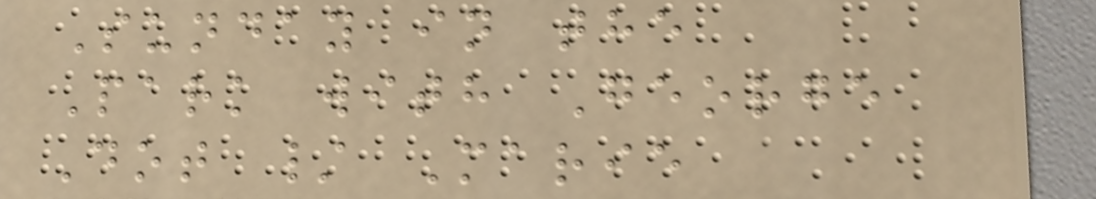Sunday in the
Park with George
Dot / Marie
